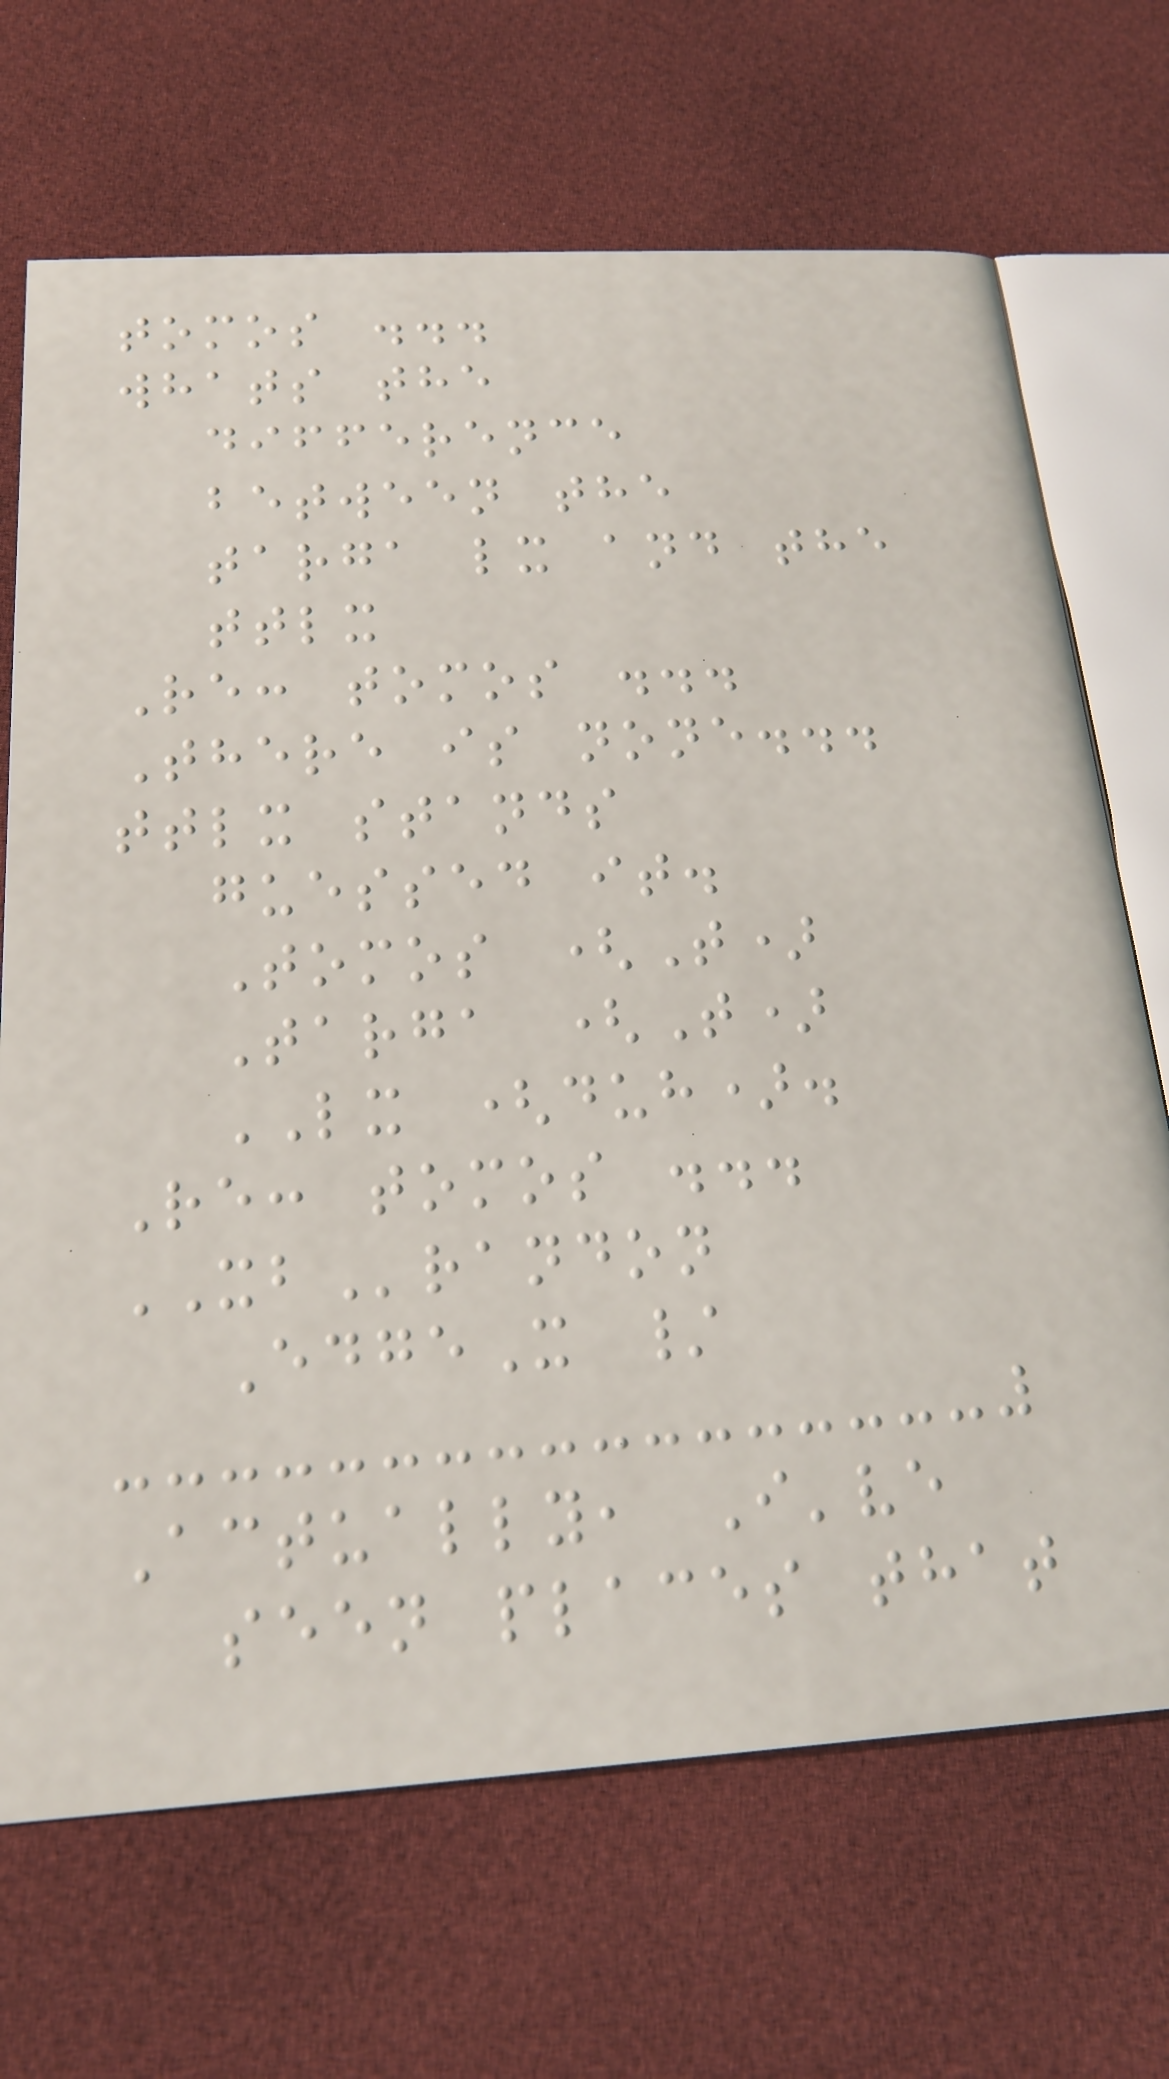tomos ...
whats the
difference
between the
targa lx and the
ttlx
Re: tomos ...
There is none...
ttlx stands
guessed it.
Tomos (T)
Targa (T)
LX (duh).
Re: tomos ...
XBrandon
EdgeX /
Actually, I've
seen places that
